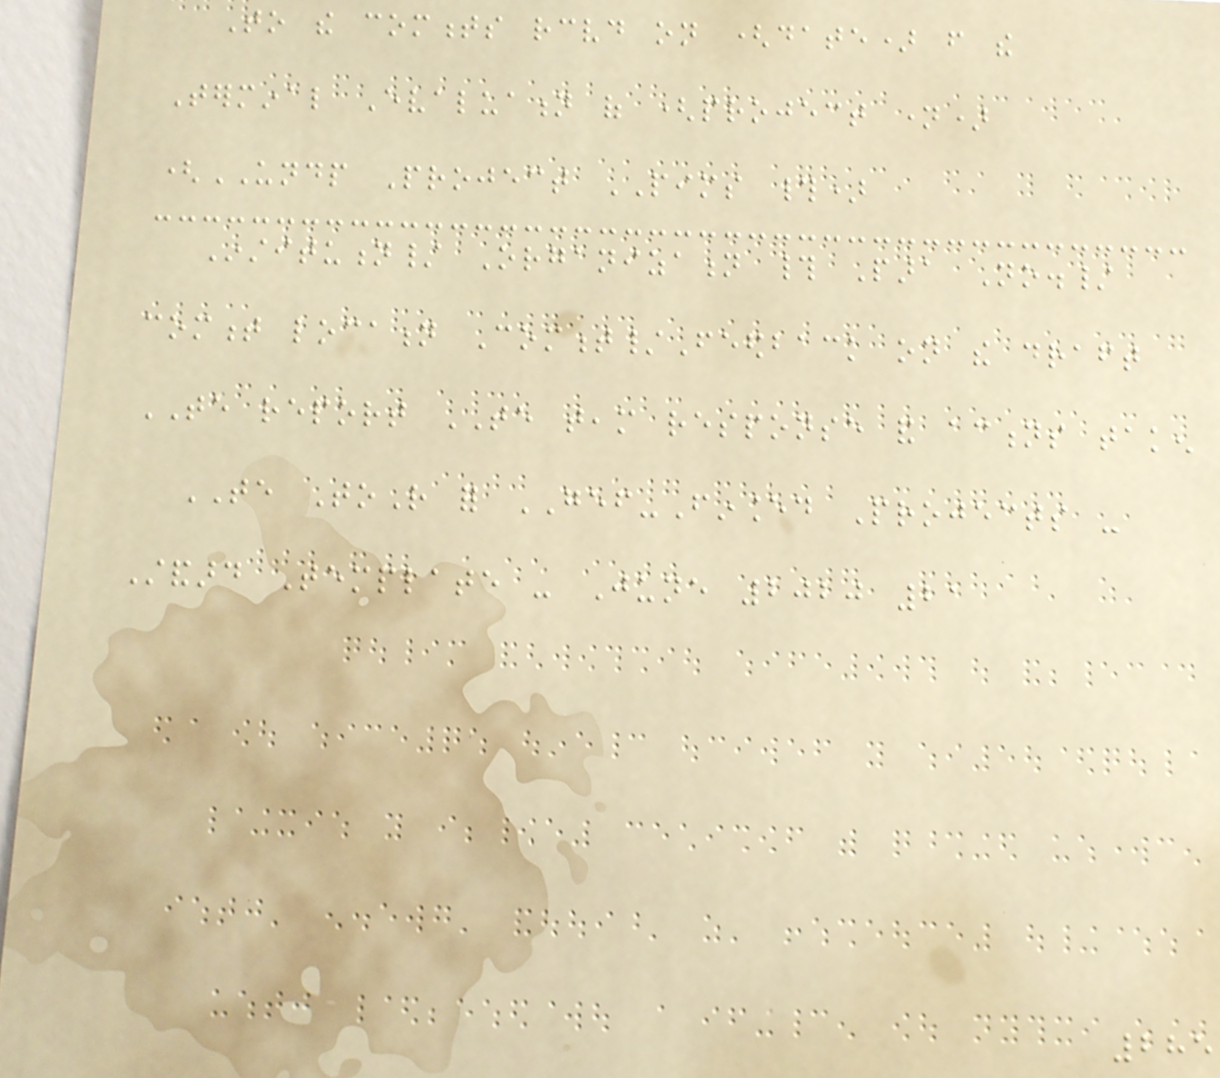To the comments received on (date) from the
Terminal Evaluation of (project name)
(UNDP Project PIMS #)
Institution/ Organization # Para No./
comment location Comment/Feedback on the draft
TE report TE team response and actions taken
TE ToR for GEF-Financed Projects -
Standard Template - June 2020 21
285
